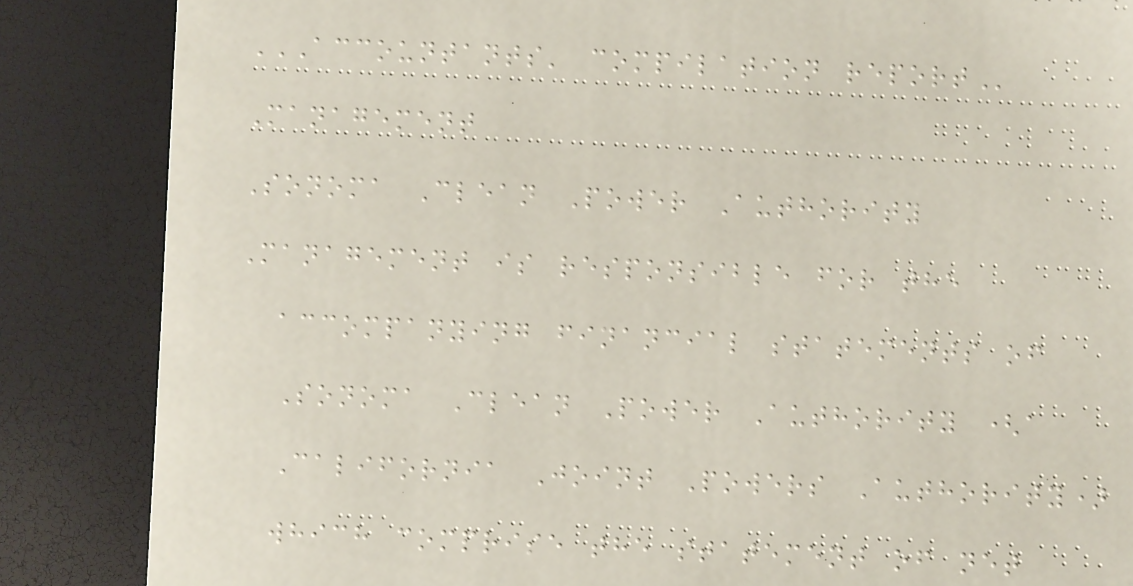ACCOUNTANTS' COMPILATION REPORT
Management
Sonoma Clean Power Authority
Management is responsible for the
accompanying financial statements of
Sonoma Clean Power Authority (a
California Joint Powers Authority)
which comprise the statement of net
